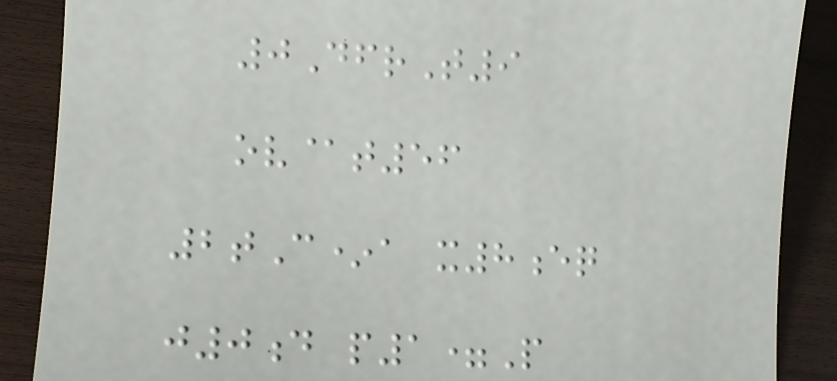0DfrT9
ov@t56
2tC*a x8eq
j0d p1=P
